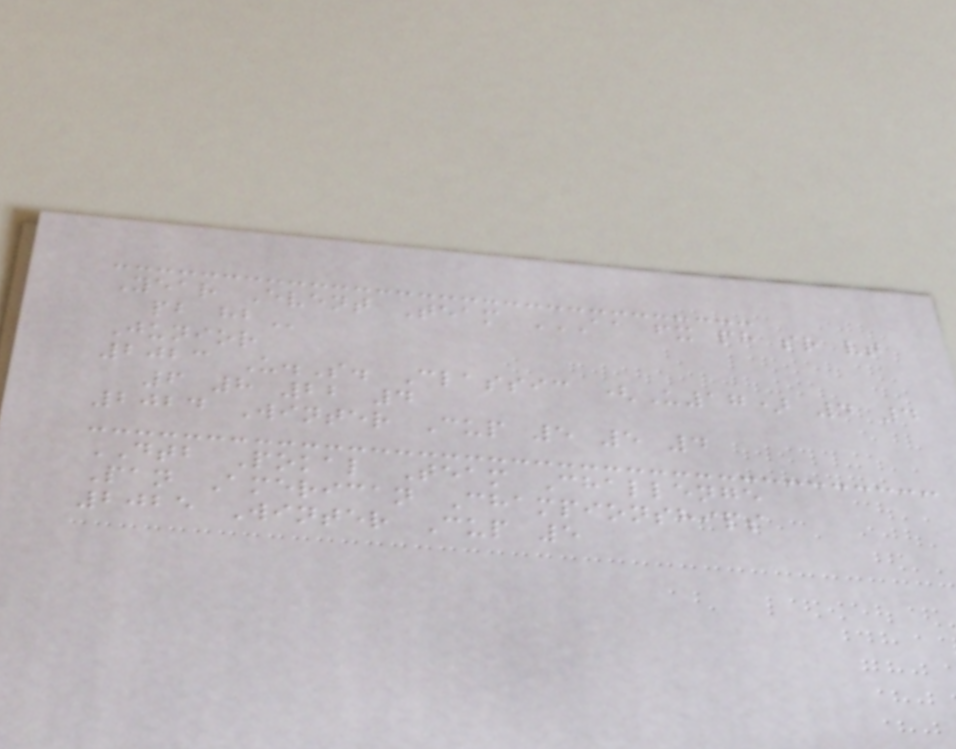Year Event Team AA FX PH SR VT
PB HB
Junior
2023 U.S. Classic (U17) 4 4
6 8 22 4
2024 Winter Cup 5 5 4
DTB Pokal Team Challenge
Pan American Championships
2025 Winter Cup 5
